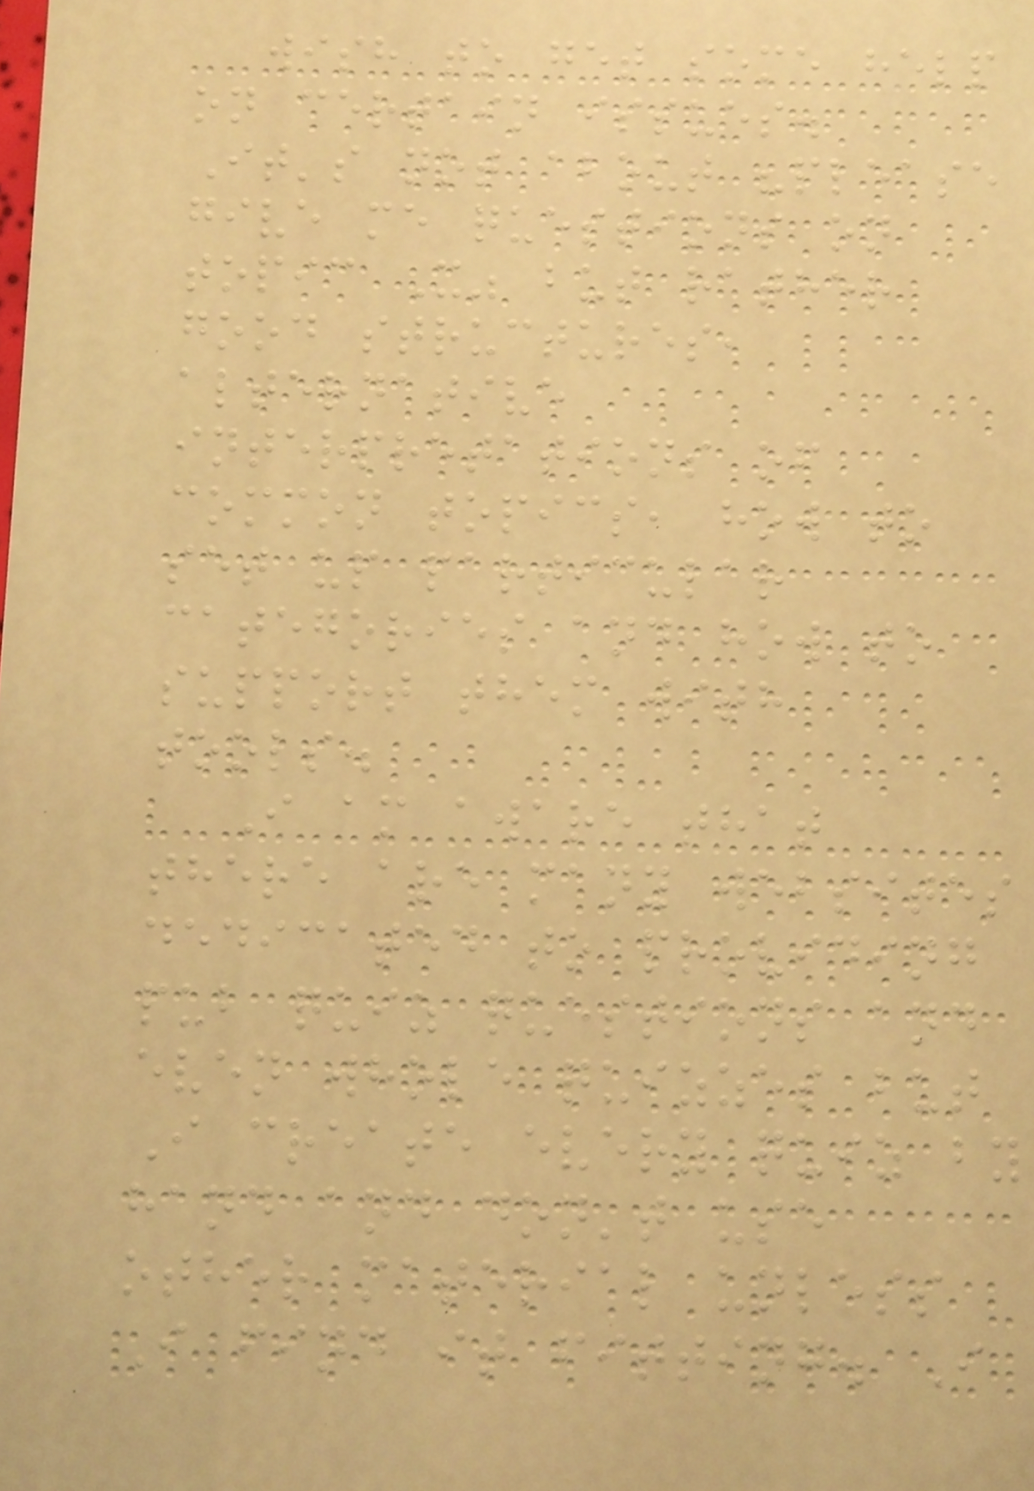wish to get some help
on certain issues.
It's not about "please
give me questions on
topic X" but rather
good structures,
alternative
interpretations of
common topics, how to
set up particular
categories and how to
support them with
tools.
I am aware that
there are many websites
dedicated to providing
pub quiz questions and
even whole quizzes but
I create every quiz by
hand and don't use
other material unless
I find it fitting. I
